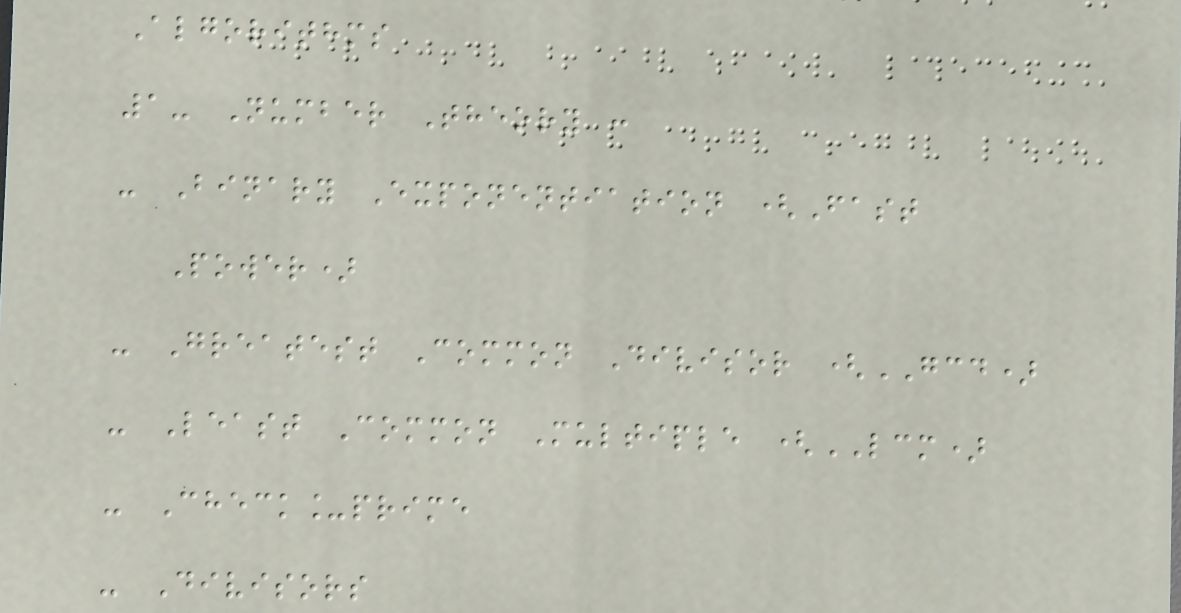Algorithms
1- Number Theory :
- Binary Exponentiation (Fast
Power)
- Greatest Common Divisor (GCD)
- Least Common Multiple (LCM)
- Check_prime
- Divisors
